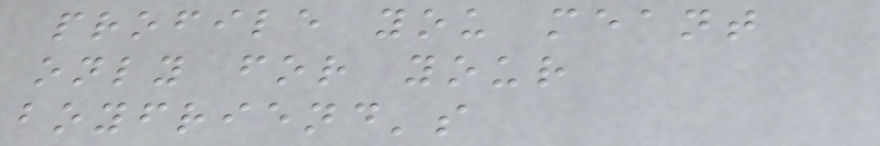profile you meant
only for your
boyfriend's
